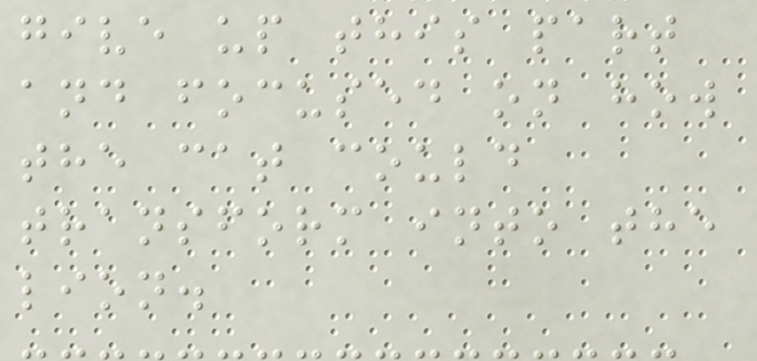give up this part
and focused on how
the cat could
transform into the
lion.
